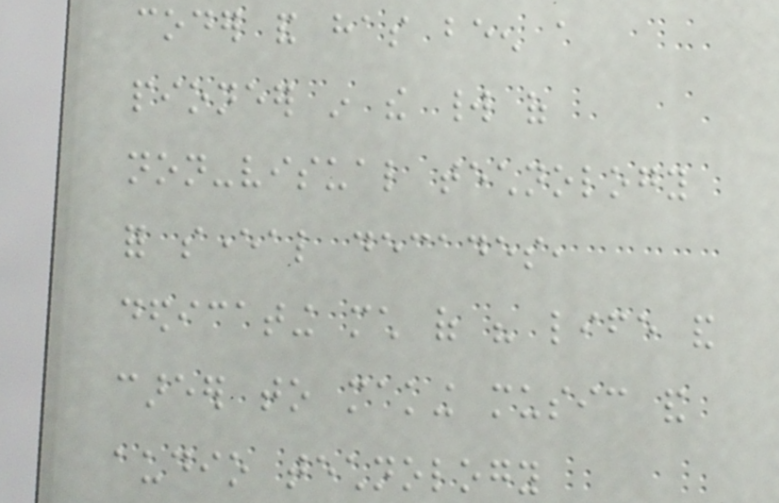coder and has been a
pioneer in the world of
non-visual technology
for several decades,
dedicating much of his life and
career to making music and
audio technology
